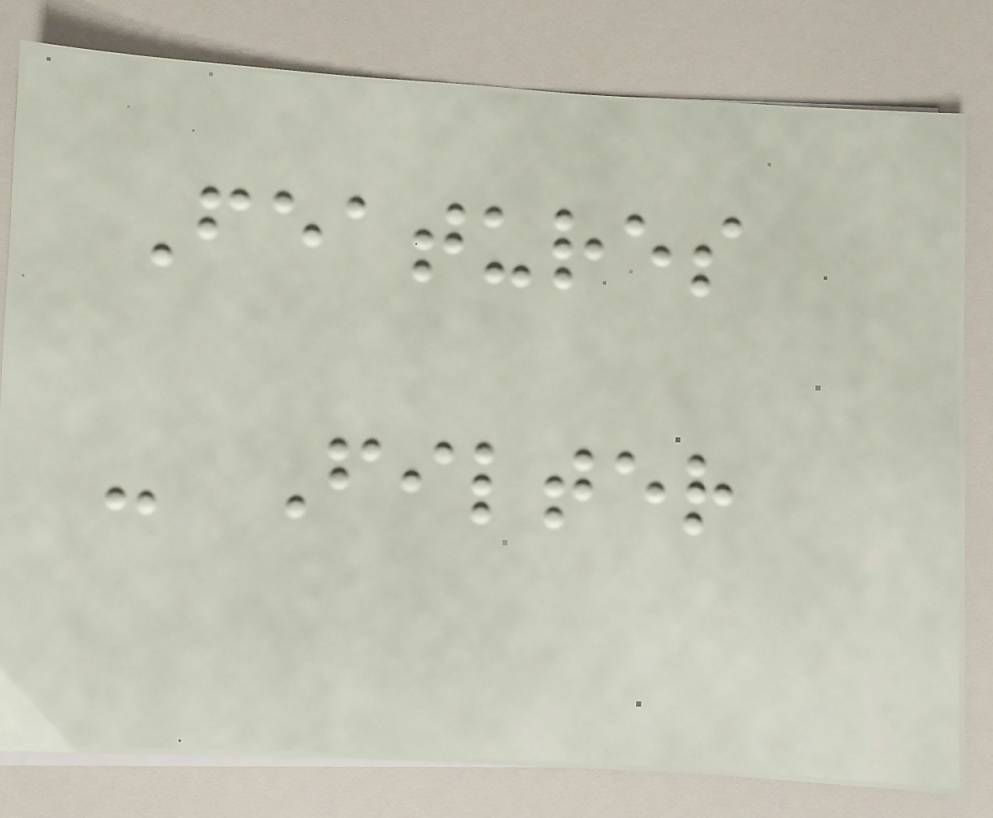Features
- Filter
